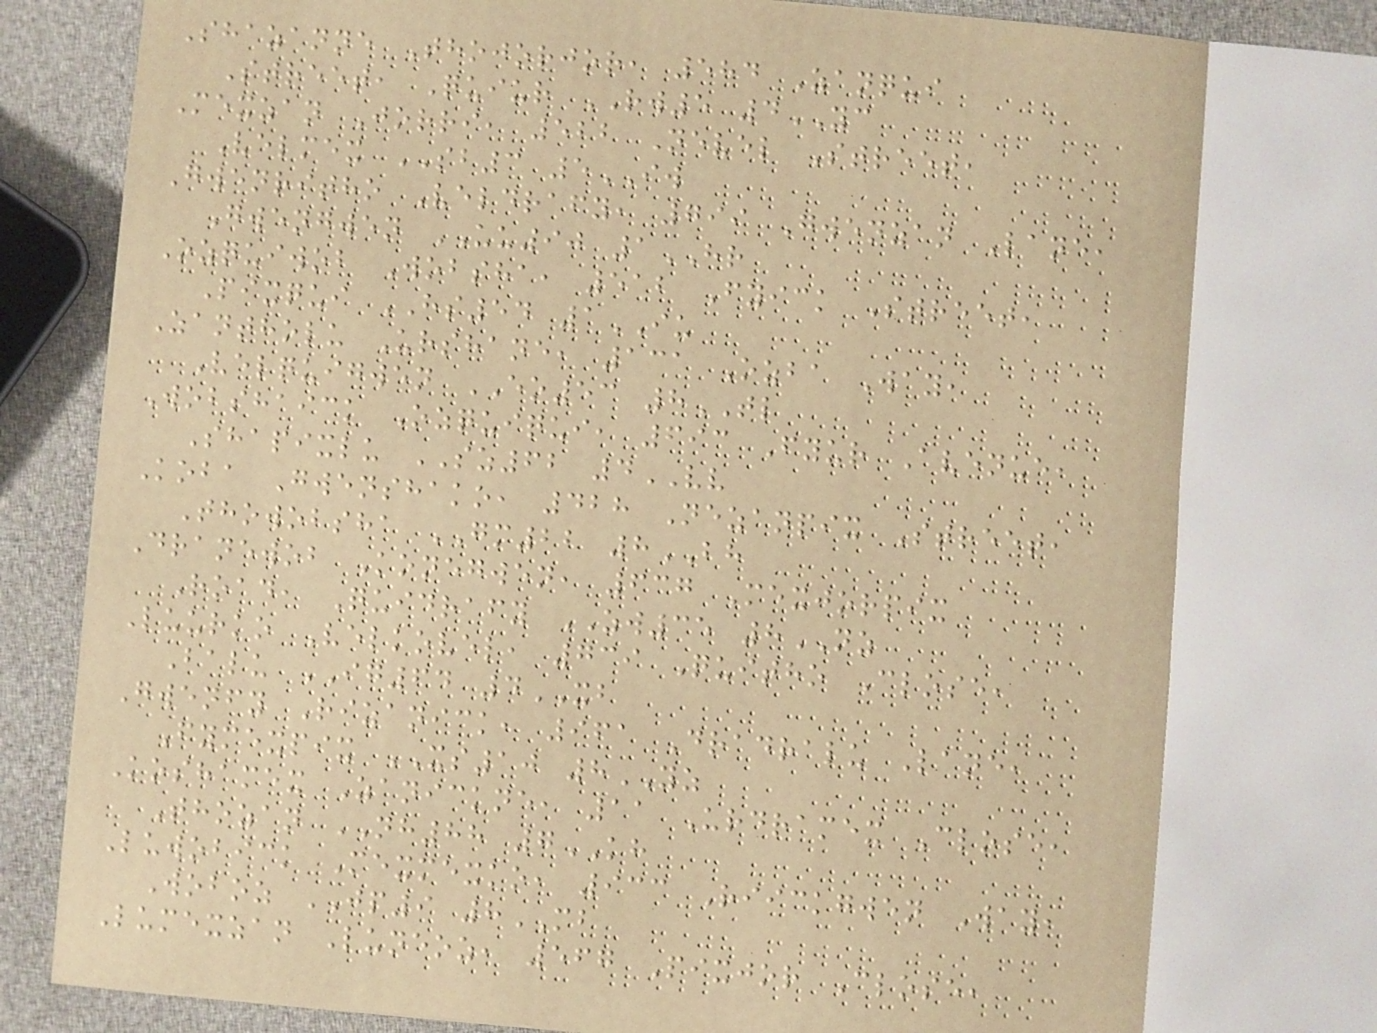Shazanne Thojorjor, 584 Zanqui
Street, Quiur RW5 4YC
Mexzan Jorri, 522 Nevel Street,
Velmex SB3 5IW
Gwenritho Veldrafy, 799 Gwenzan Lane,
Gwengwen UU90 1HR
Ozquiwob Wobsha, 512 Fyick Street,
Pixqui HS54 1IU
Zantholu Urshane, 131 Ozba Way,
Velquigwen EO53 8TL
Wobshaick Ozquiqui, 693 Fyur Avenue,
Shapixlu SZ62 4VV
Koba Gwenshako, 428 Nezanpix Street,
Thowobsha GM22 8BH
Dranewob Konegwen, 637 Mexjorpix
Road, Quidrafy ZW35 8NZ
Luurko Velkovel, 739 Quitho Close,
Balu IG64 4XB
Gwenfy Rizanick, 961 Dradralu Lane,
Fymexpix XS10 8YZ
Koshamex Zanickne, 11 Urdramex Close,
Thozan NH88 7KH
Luwobick Mexmexko, 933 Riickgwen Way,
Woboz JP9 8MB
Lumexzan Luneoz, 567 Pixjor Close,
